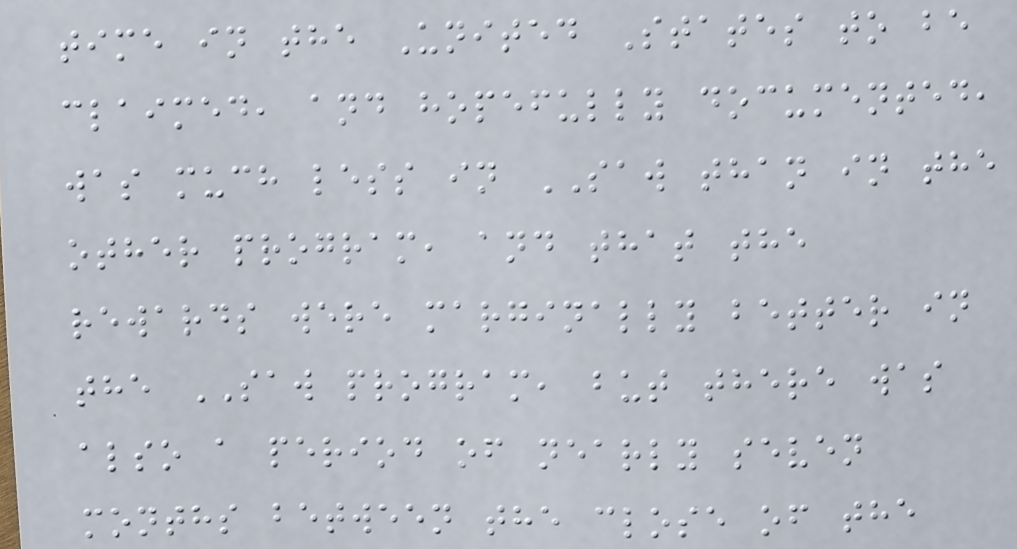time in the United States to be
claimed, and hopefully documented,
was much less in SAW than in the
other program, and that the
rewards were marginally better in
the SAW program, but there was
also a period of nearly seven
months between the close of the
